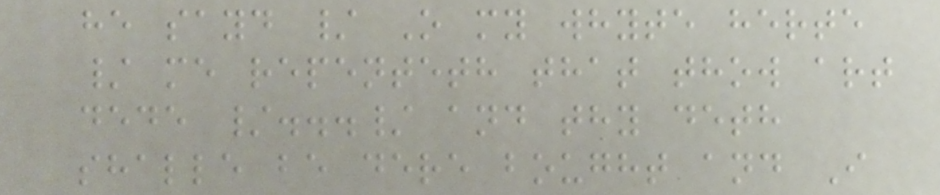he sayd / O my whyte herte
/ me repenteth that thow art
dede /.../ and thy deth
shalle be dere bought and I
